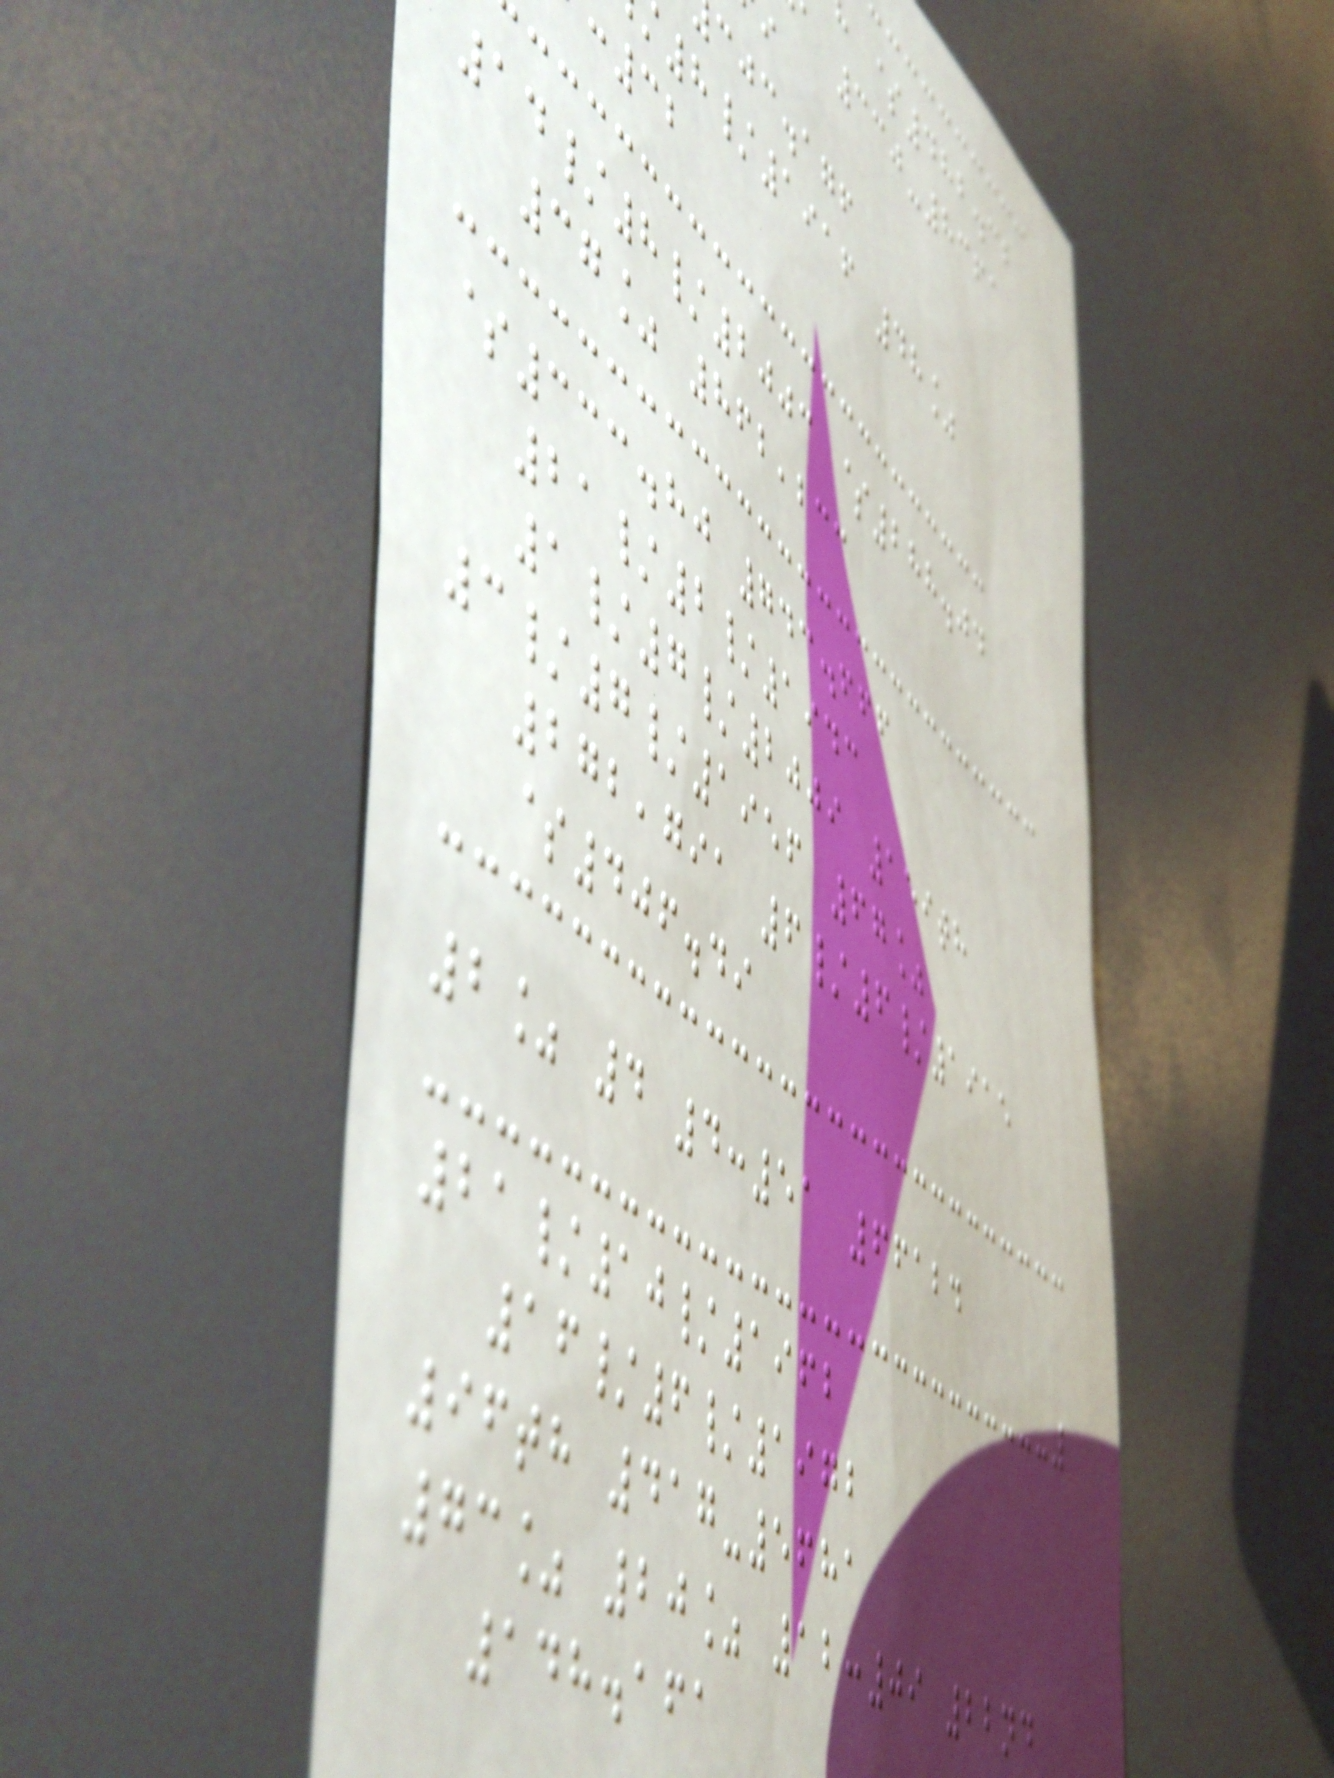$482.32
a 330-8361
cjc.agf
8/1916 48%
:32
14/8/2003 $288.04
37% 862,233
$333.80 743.666
21/2/1943
1/7/2009 159th
3/7/1956 67%
272,791 6/6/1915
$406.49
2% 4 4:51 66124
21/10/1962
16/6/1972
96th 417-5681
73% 20% 12:09 22nd
148.161
